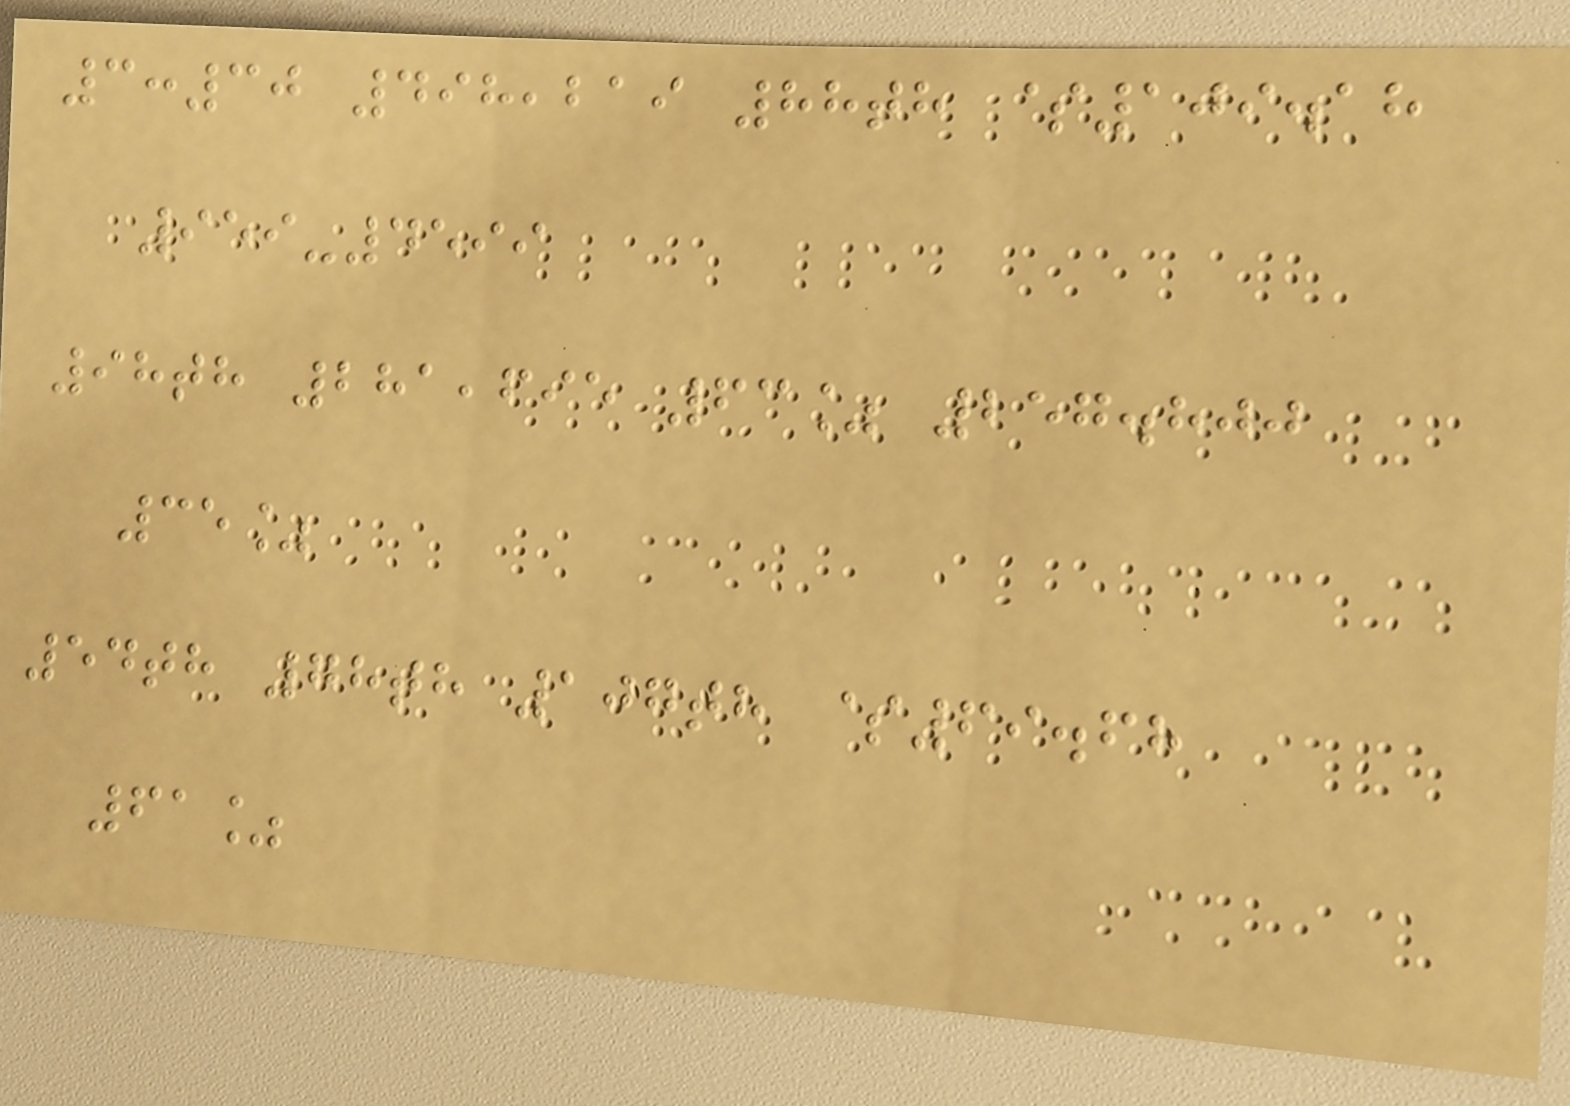3:30 498,219 88th $109.18
959-4599
98th 281,695 63% 257.800
35%
54th 78th 107th $69.68
61%
